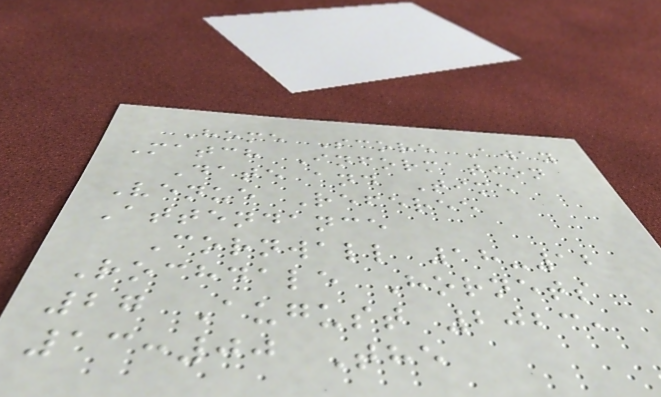Home Score Away
Match Information
Date and Time
Venue Referee
Attendance
Cornwall 18-12
Rochdale Hornets
27 August 2023,
13:00 The
